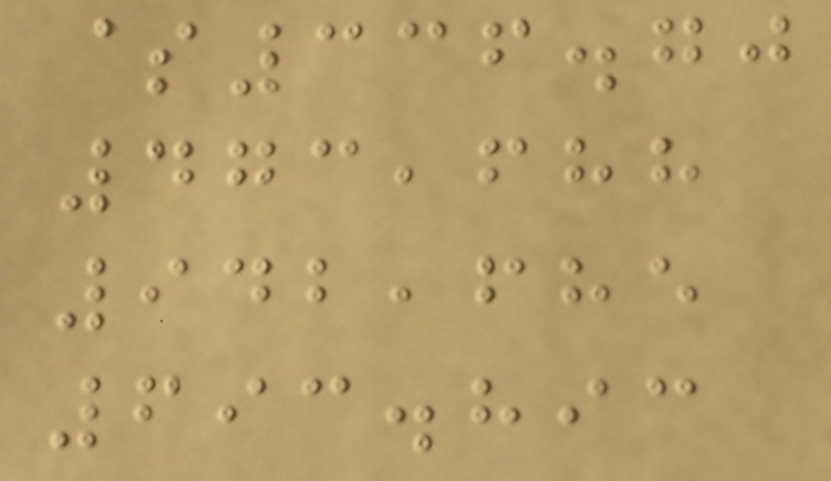$336.70
473,688
942,685
693.893
